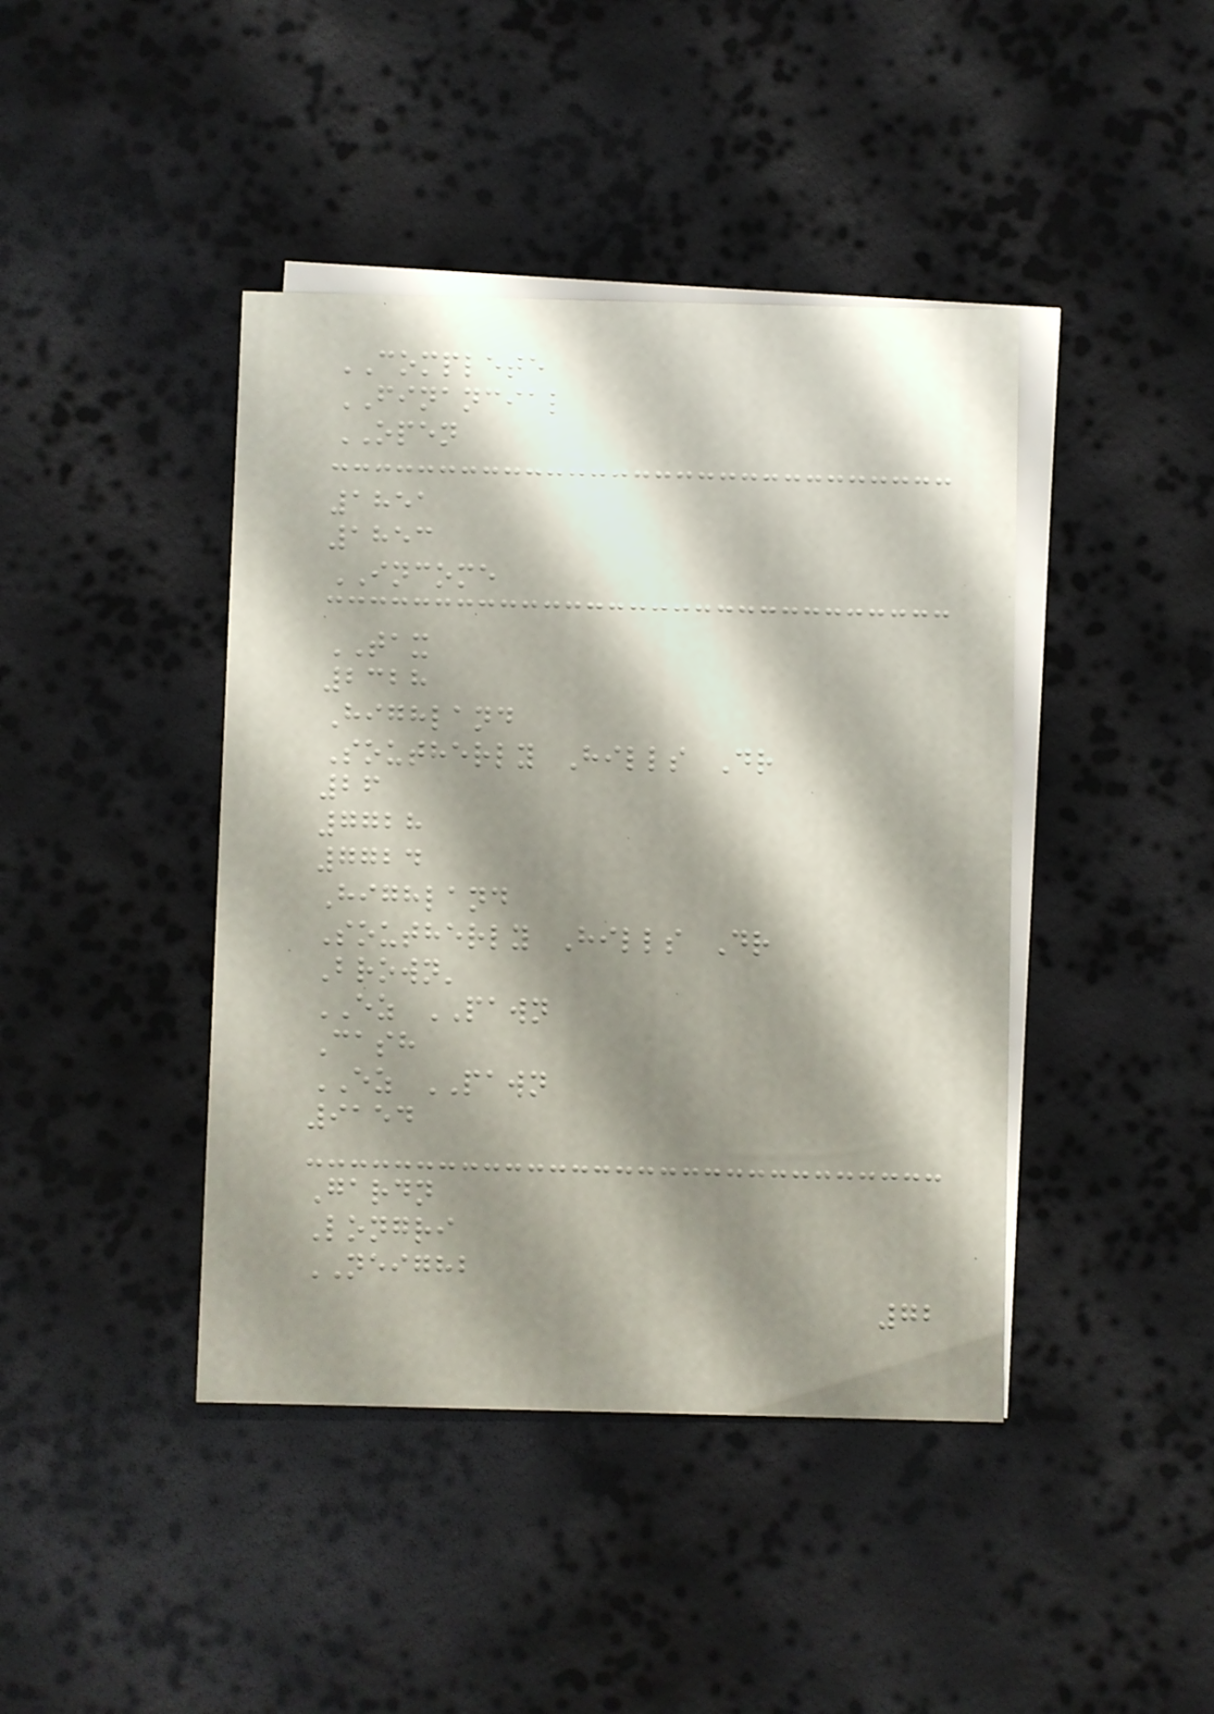COMPLETE
FINANCIAL
OPEN
1851
1853
INCOME
TAX
2328
Highland
Southerly Hills Dr
26
7728
7724
Highland
Southerly Hills Dr
Brown'
EZ PAWN
Cash
EZ PAWN
9154
Gardn
Longri
NEIGHB
72
